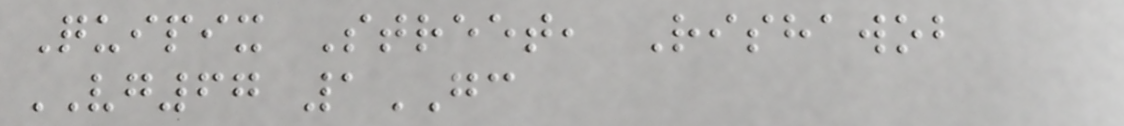Quipix Street, Rishawob
VG67 1GC
